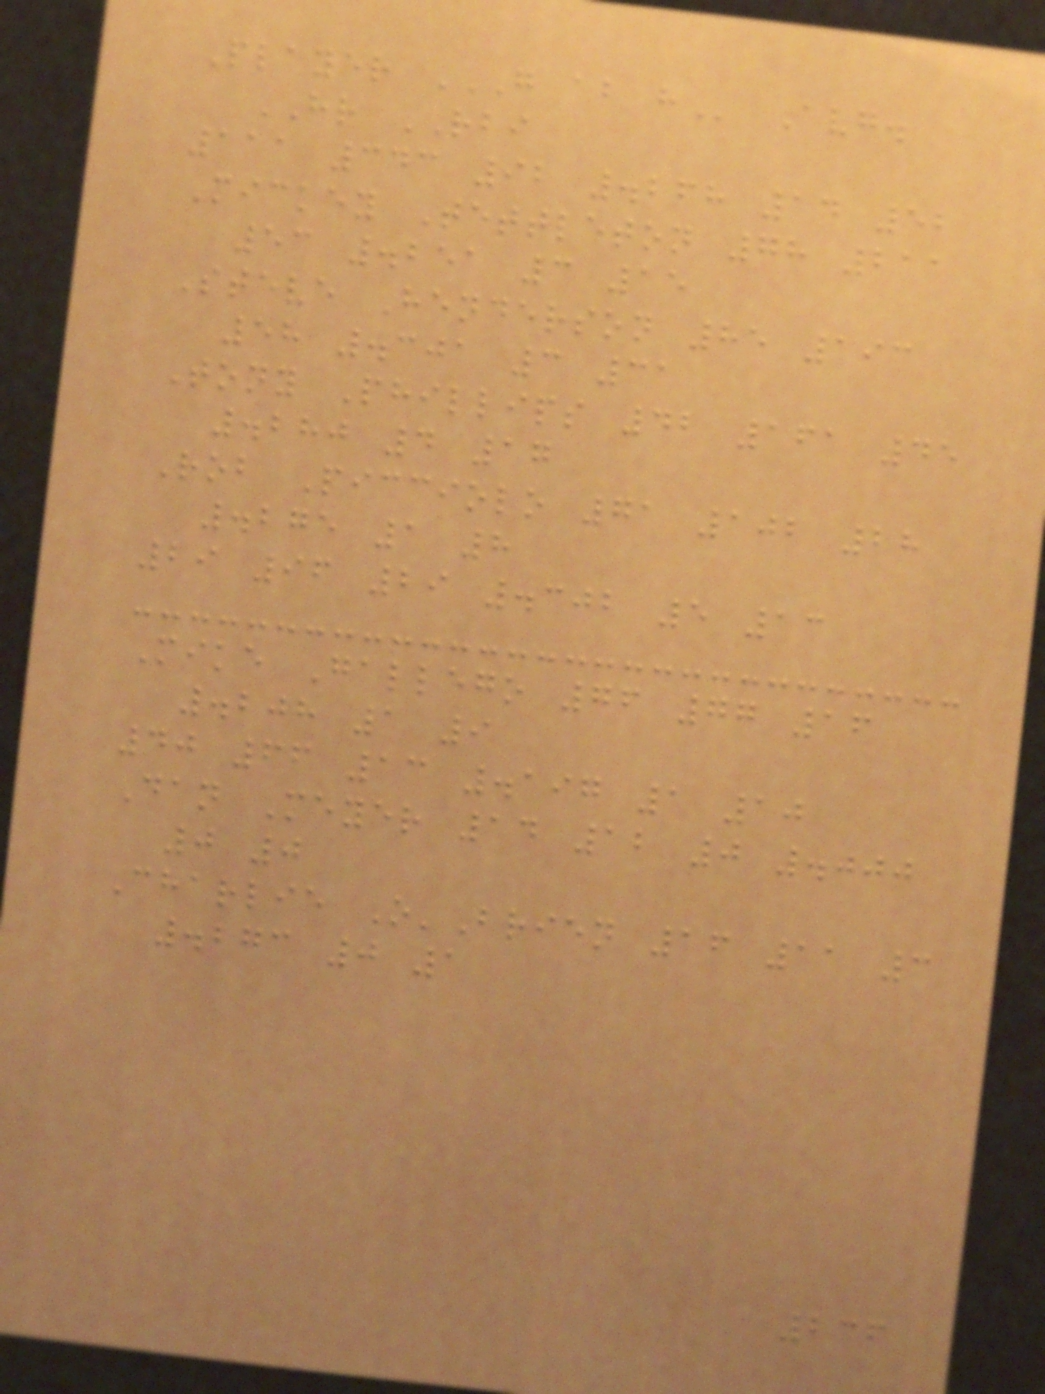Player G AB H Avg.
HR RBI
111 343 92 .268 14 52
Mickey Tettleton 78 211
53 .251 3 15
Steve Henderson 85 193
58 .301 3 31
Tony Phillips 42 161 45
.280 4 17
Rob Picciolo 71 102 28
.275 1 8
29 96 29 .302 5 13
Mike Gallego 76 77 16
.208 1 9
40 66 13 .197 1 10
Dan Meyer 14 12 0 .000
0 0
Charlie O'Brien 16 11 3
.273 0 1
236
